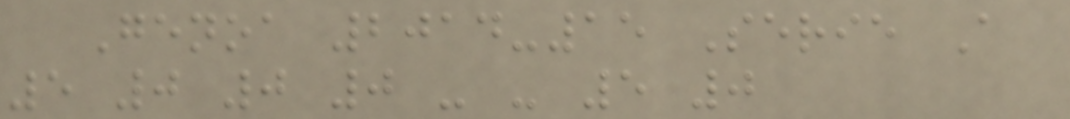Genoa 2014-15 Serie A
5 0 0 0 - - 5 0
